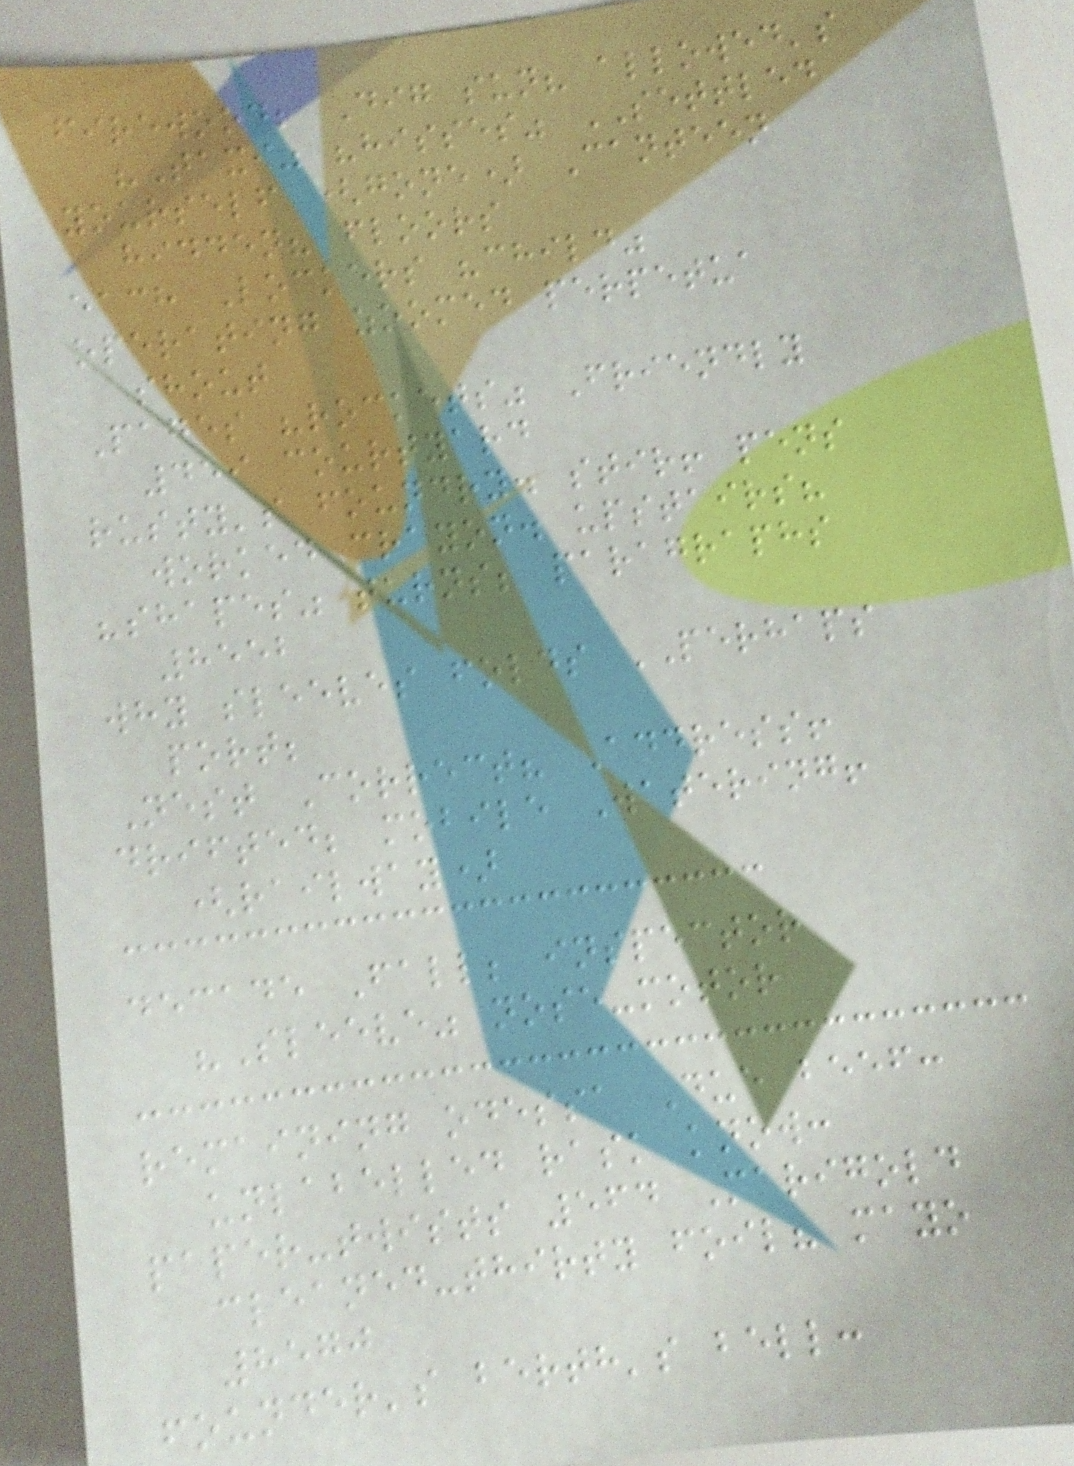firewood; Dig sun? allowed's
"Taxi" "hisses" SETTLED
yourself (gone) Canteen
hidden? floors
each Lockers "child"
operating zoomed perpetua
shout
Pages "rockets" Friendly
459 courtyard
rusty's foundry. stir! pens
worked crayon. upstairs?
"shapes" turns; paragraphs
8552
why sleeves folds PERHAPS
port;
Nest Correct? Address!
drifted; mobile Watering!
(railway)
decade Fall; inspector
"Sleeve" nose-motor
remaining odessa Due beef:
unlabelled rask know:
paper-twists 564 Marigold
cleaned-thirty foil? mayo
8570
founder's berth's bell:
